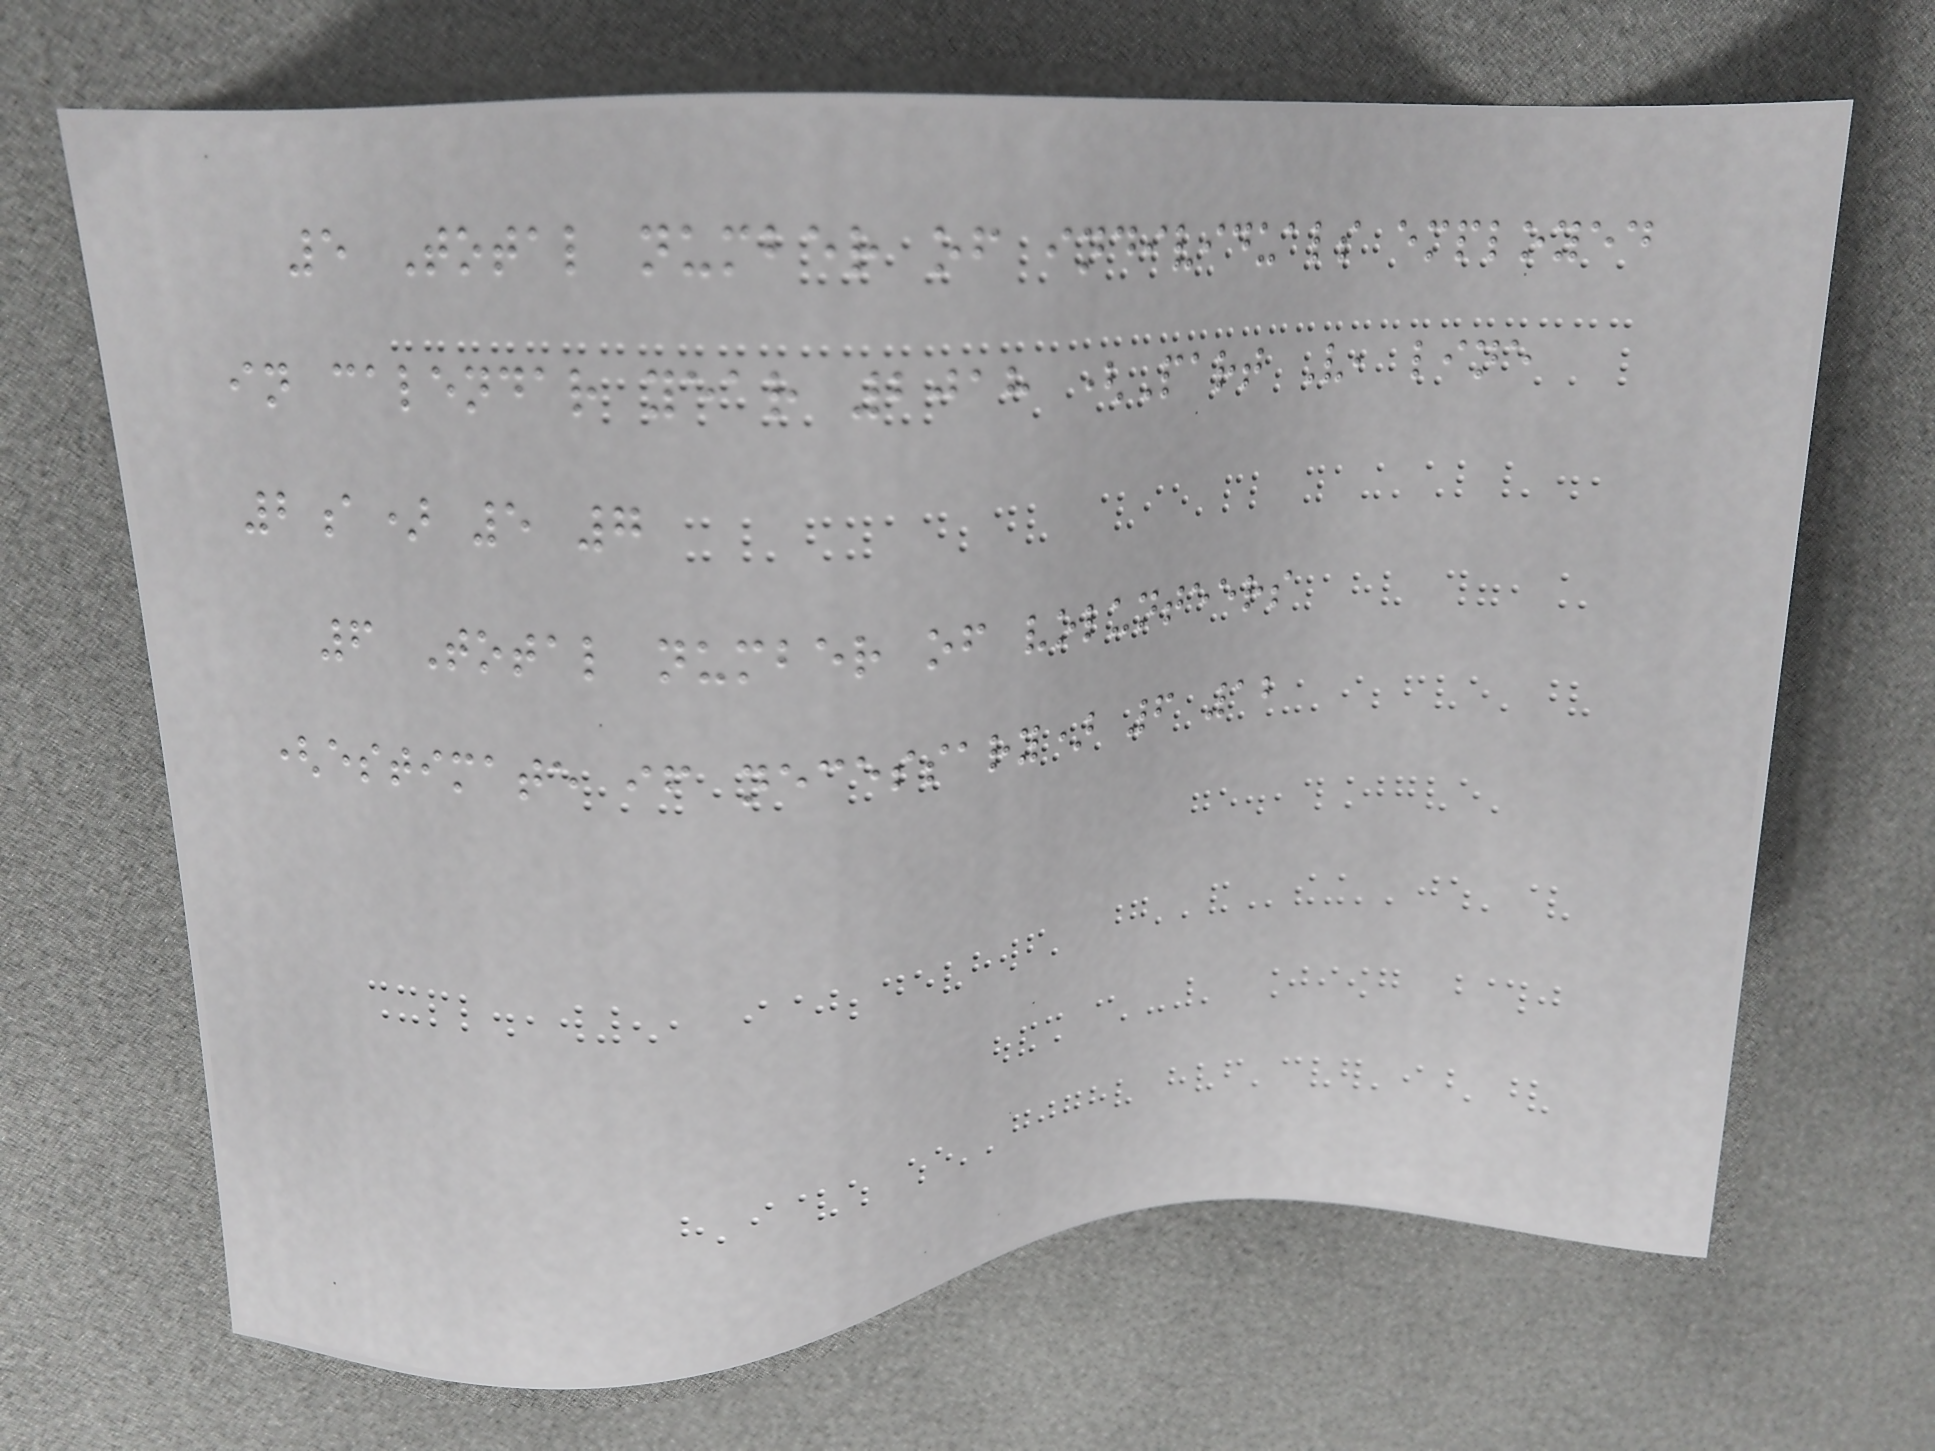5 Total number of individuals employed
in calendar year 2018 (Part V, line
2a) 5 7
6 Total number of volunteers
(estimate if necessary) 6 12
